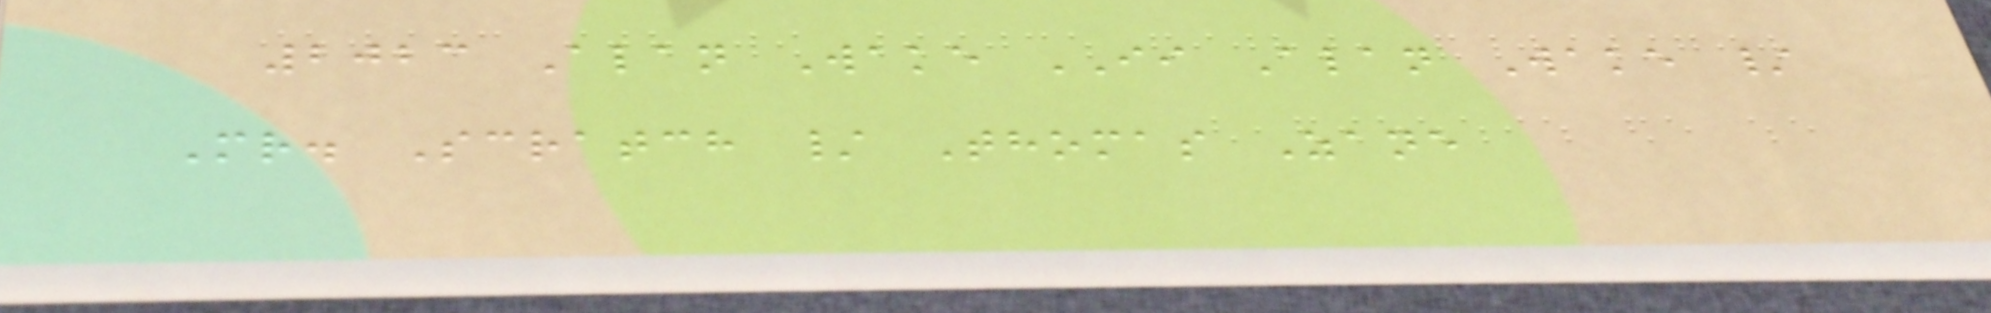2023 Alan Wake II Alan Wake /
Mr. Scratch / Thomas Zane
